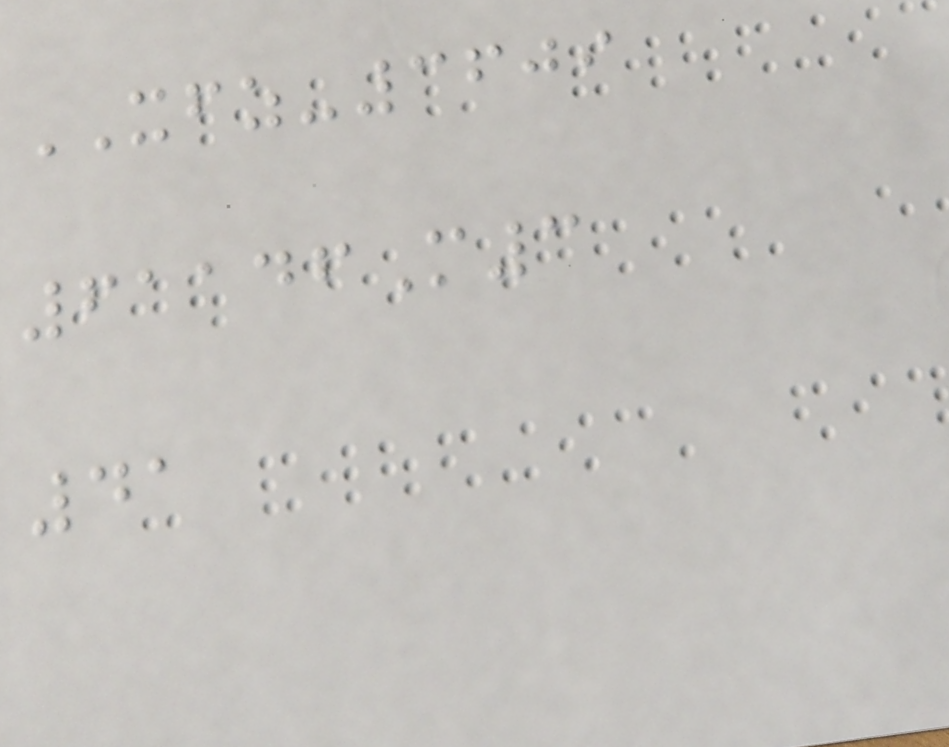XFZ-3609
61146M3
41
